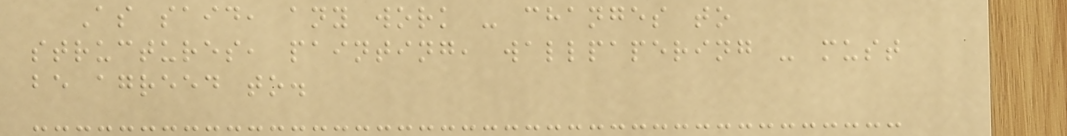As said, any work - changes to
structures, painting, wallpapering - must
be agreed to.
